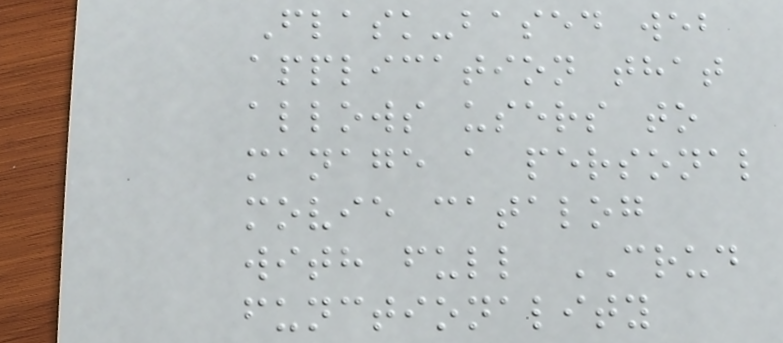Flask-based web
application that
allows users to
manage a personal
movie catalog
with full CRUD
functionality
